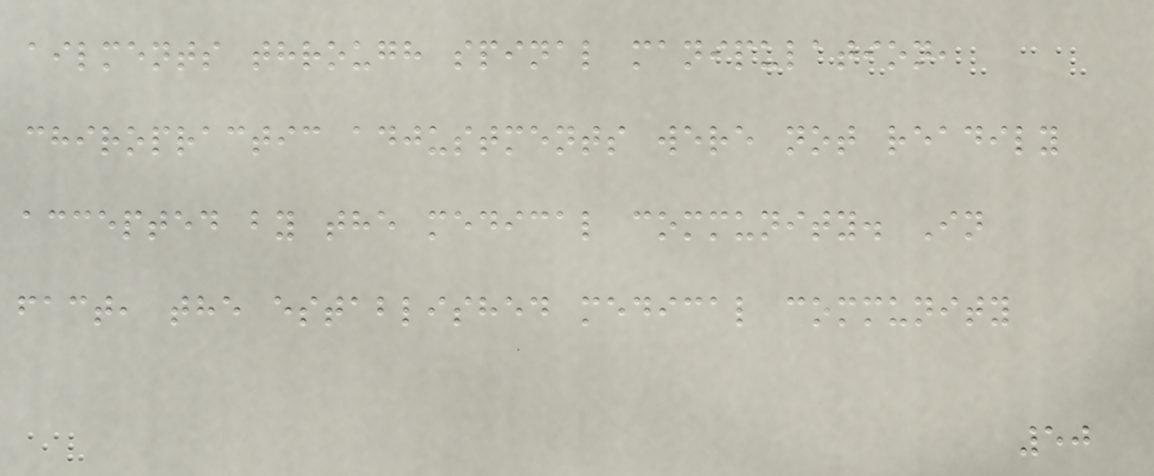ailments through spinal manipulation,
chiropractic adjustments were not readily
accepted by the medical community. In
fact, the established medical community
50
